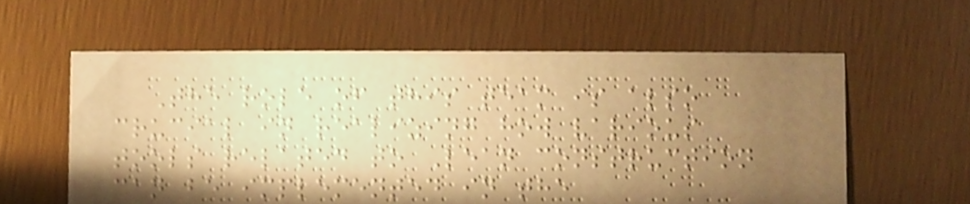The role of this team is also
crucial in realizing how various
tools related to Lean construction
can be implemented in the
